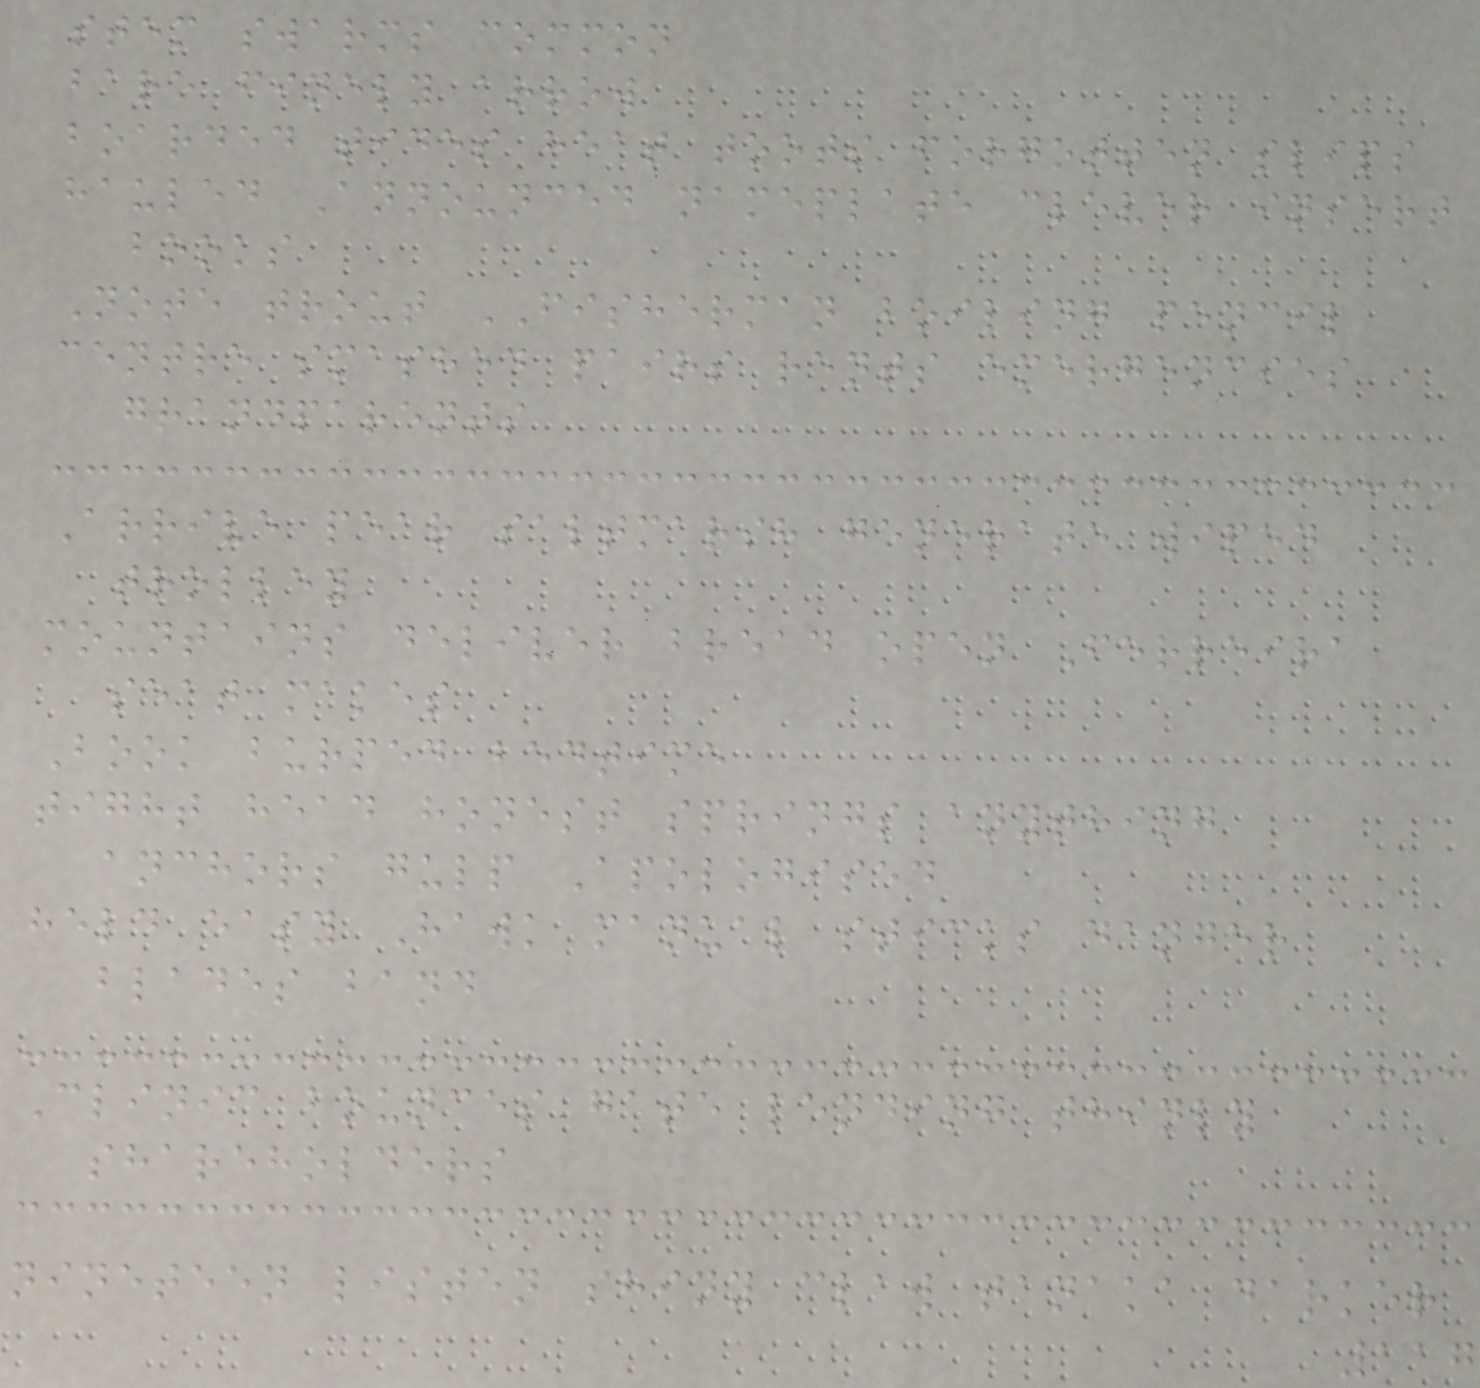stem swarms common
bare finely arrow
boarded tides heat toots forgotten slips
hauled Announced nameplate clever insert
books
Note trout FISHERMAN boiling pencil
centre smashed pairs rents emergencies
grandparents
Arrive pear saltmarsh generate wiped
trolley
mountains deliver bread open Ferreira
seat makes
Book burped bedtime
tight head honest springs anything
anchors gulp Apologised
held easy Hawk manual sticks danger
blades band
Clinic bounces gate lending thinly
shareholders
nineteen listen shiny claw tanaka darker
117
